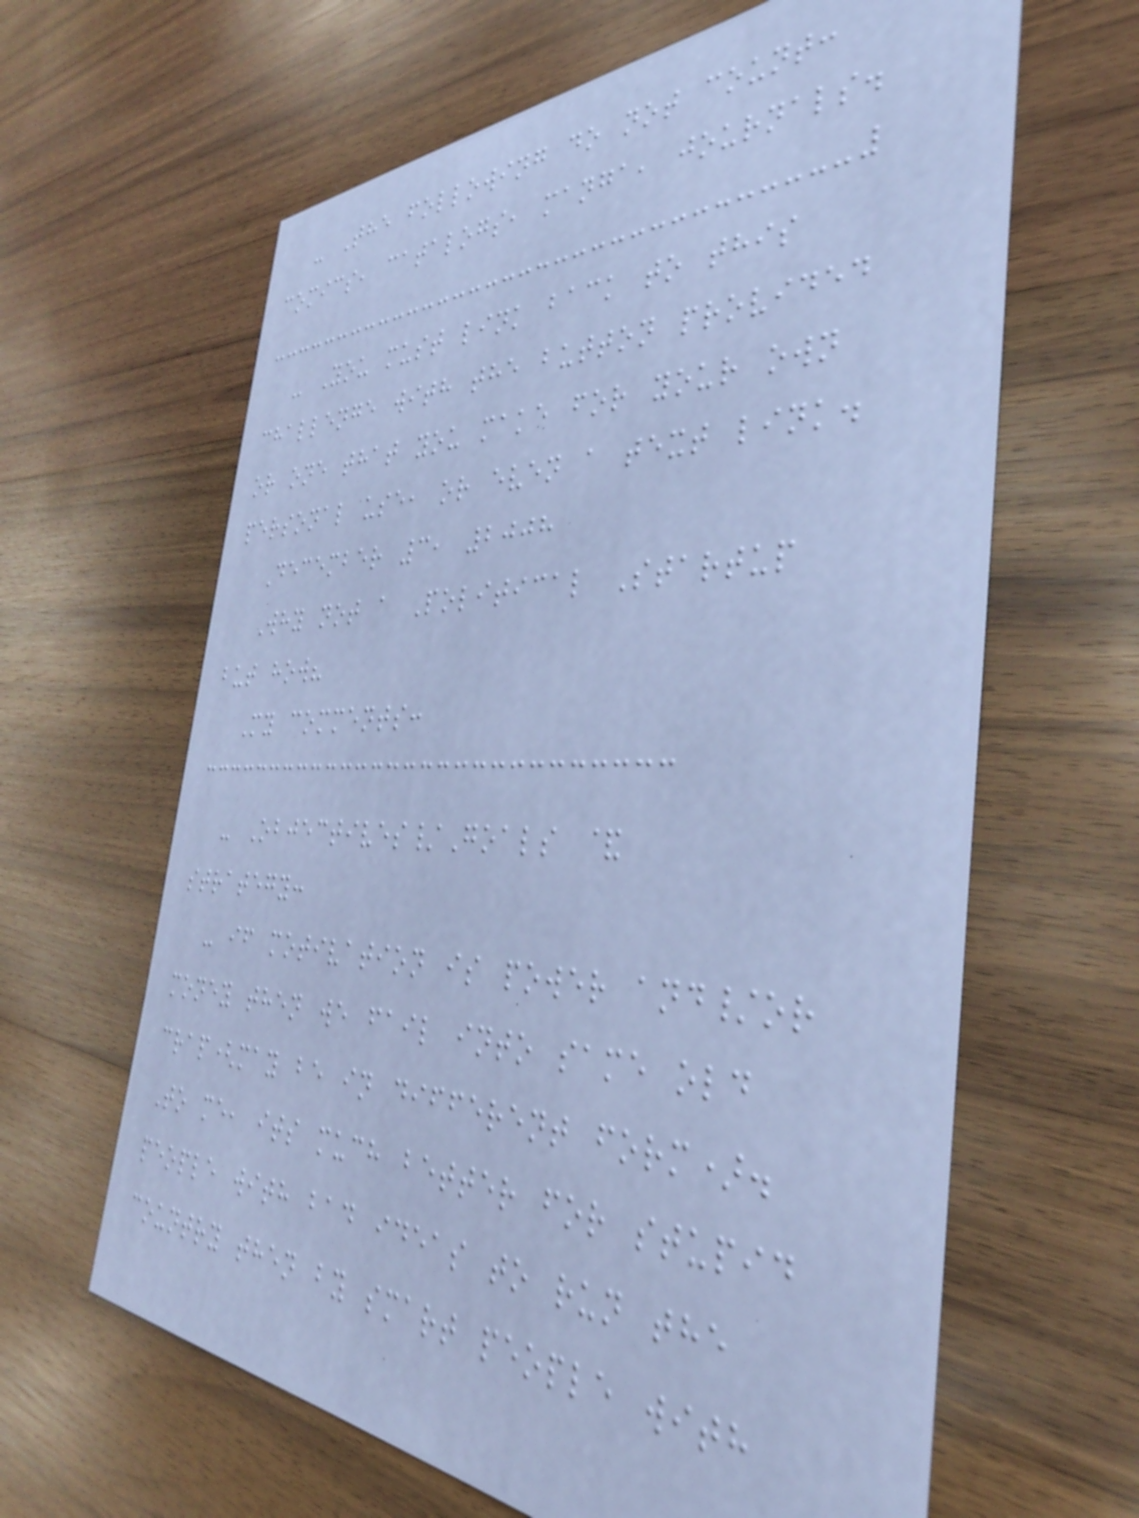- The following do not count:
comics, catalogs, manga, journals.
- You must link back to this
challenge with the button provided
or one that you make for your own
personal use, or even a text link.
December 3, 2008
Why not a Political Startup
but how?
My comments:
- Objectives/Goals &
strategy:
- if motivation is power and/or
money then we fail into same old
crap(may be in different form).
To me, its much better for stupid
people with bad ideas to run the
country then by smart people with
